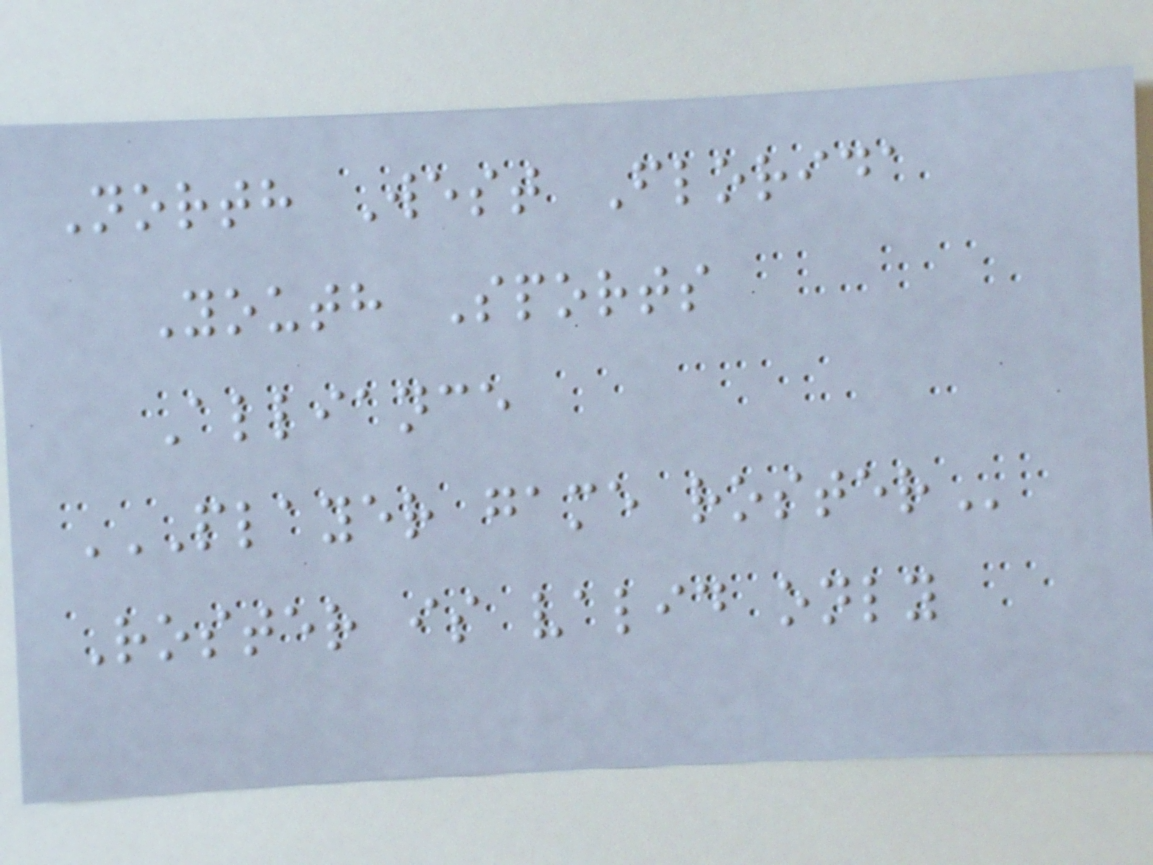North West Florida
Youth Sports
Alliance
PLAYER GAME ROSTER
Roster is valid only
